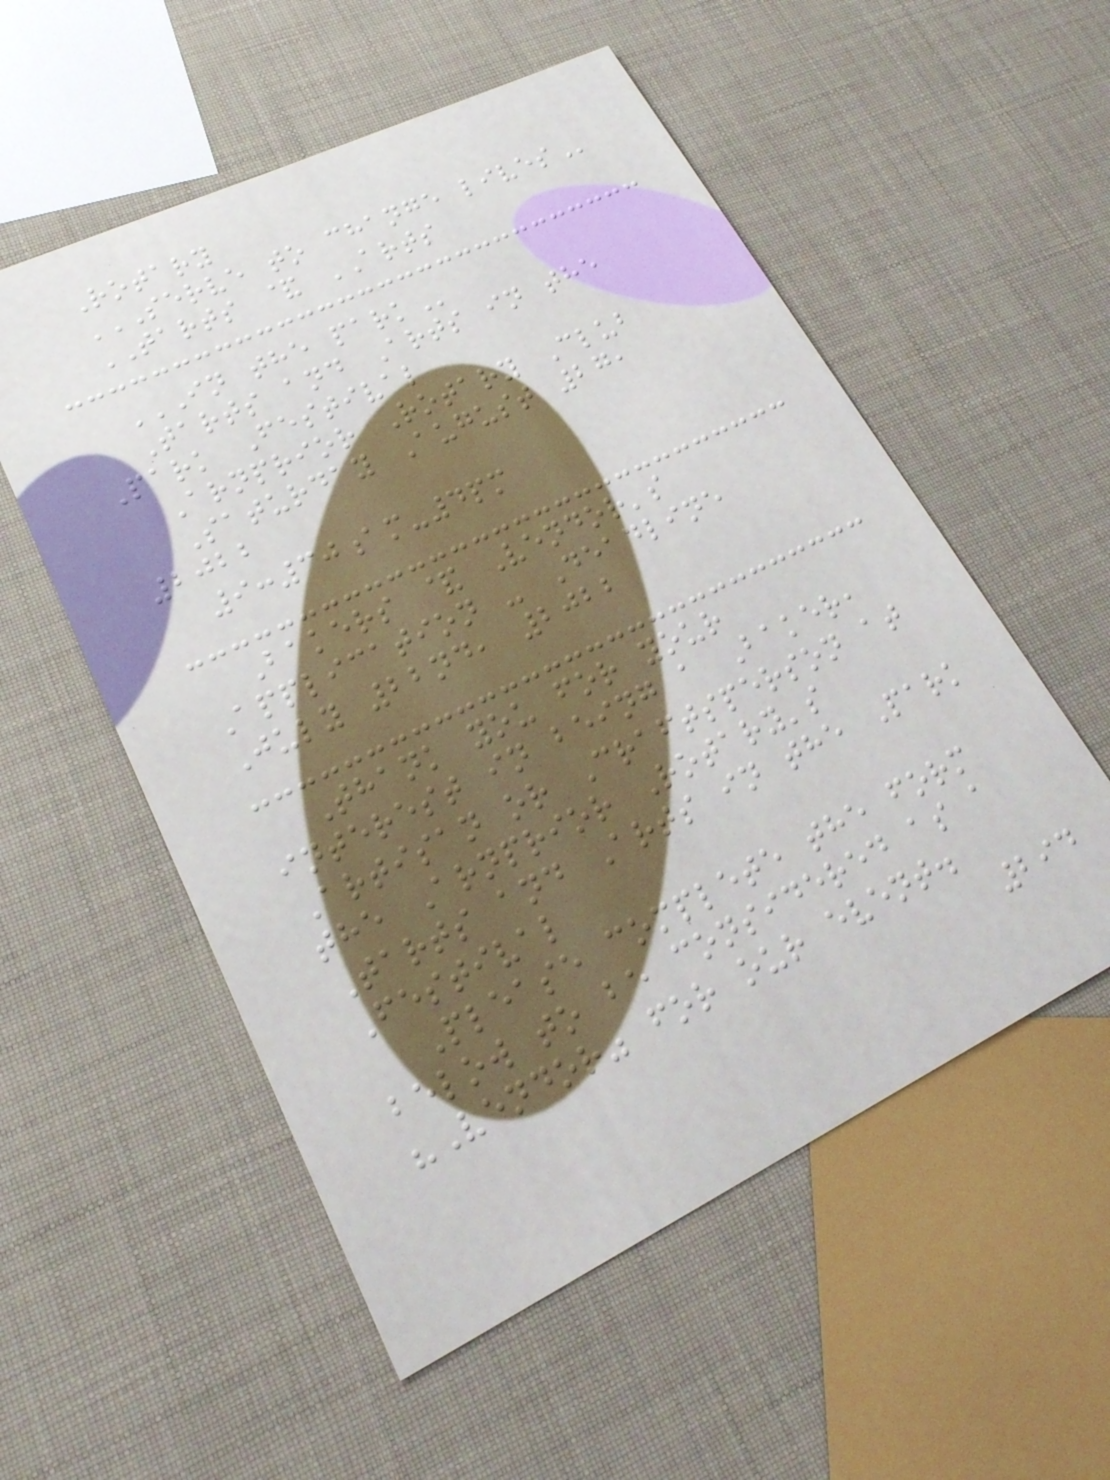Rotary
SERVE TO CHANGE LIVES
TARTS & ARTS
IN THE PARK
Tarts and Arts in the
Park Festival
Arnprior Rotary Club
Saturday August 27,
2022
9:30am-4pm
Bakers & Vendor's
Application - Deadline
July 22nd, 2022
Thank you for your
interest in being a Baker,
Artisan or Craftsperson at
the Arnprior Rotary's
Tarts and Arts in the Park
Festival
Please complete the form
below to be considered as a
"Vendor" for our event.
294
